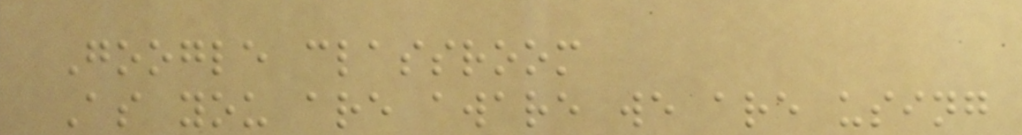Google classroom
As you are aware we are using
